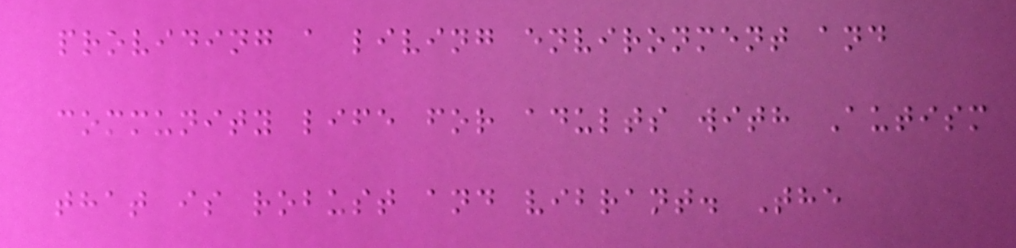providing a living environment and
community life for adults with Autism
that is robust and vibrant. The
